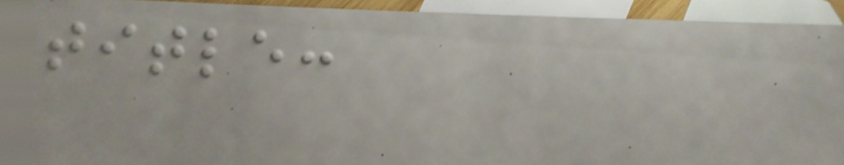title:
